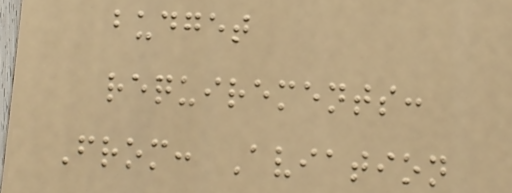budget
requirements:
From: Aviation
